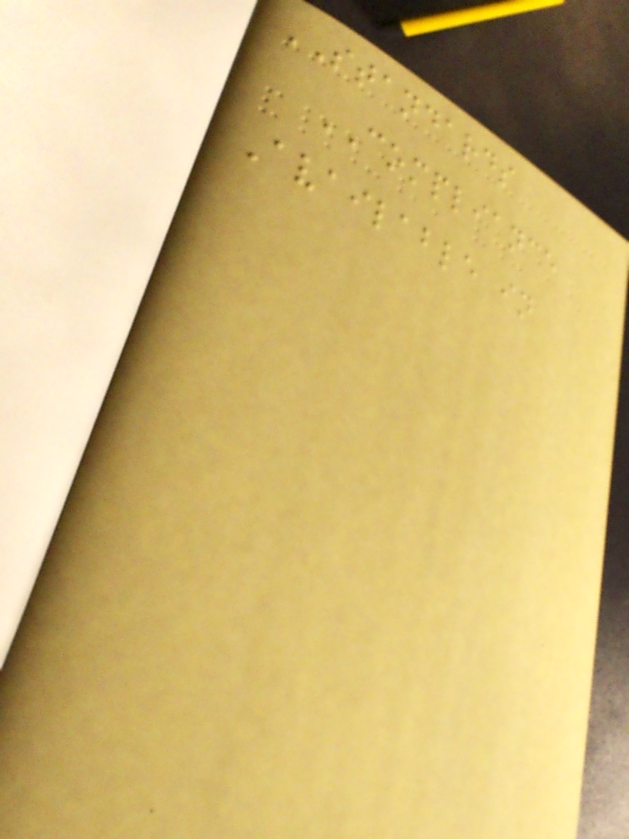STANDARDS
COMPLIANCE
Available in
